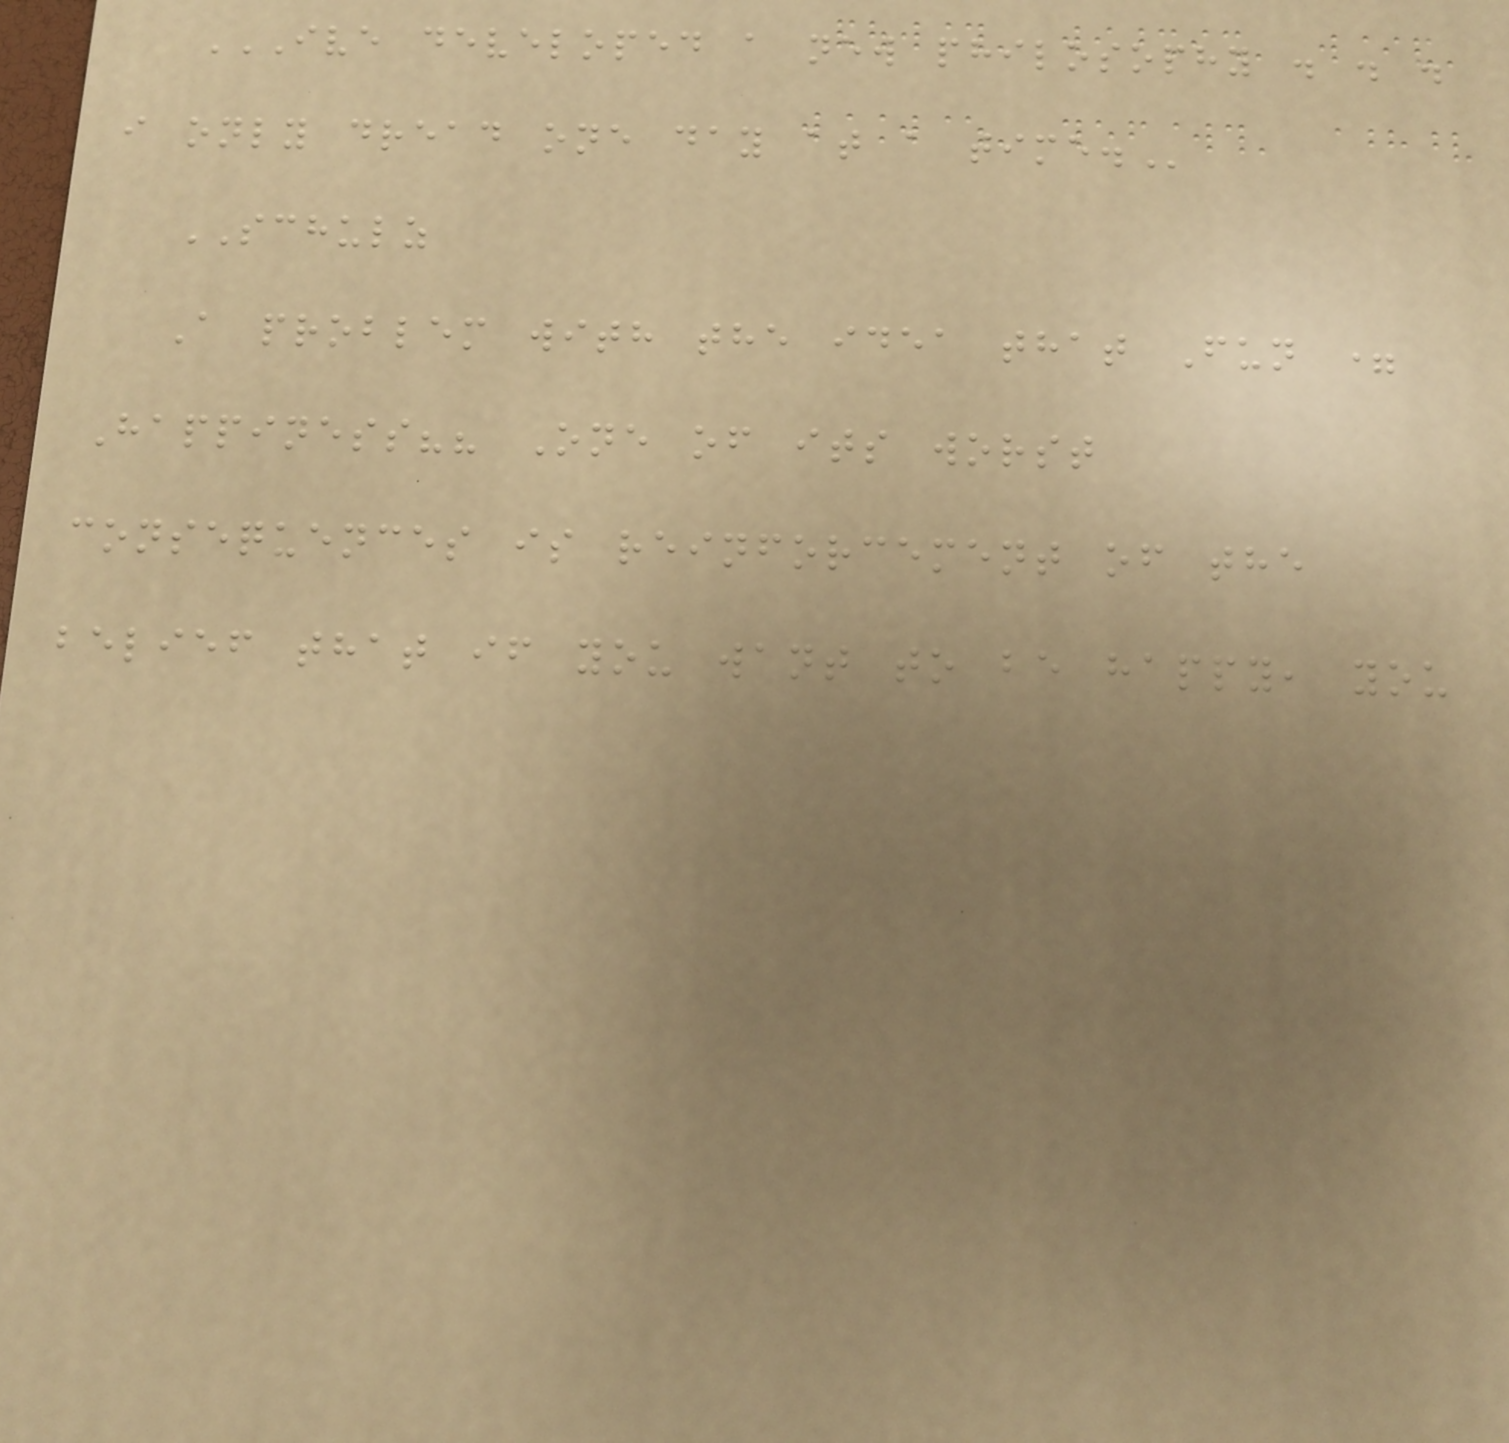IVE DEVELOPED A NEW PHILOSOPHY . . .
I ONLY DREAD ONE DAY AT A TIME.
SCHULZ
A problem with the idea that Fun =
Happiness?? One of its worst
consequences is reinforcement of the
belief that if you want to be happy, you
